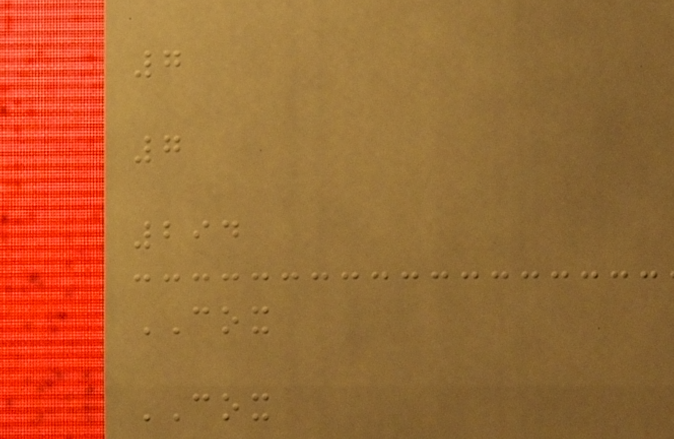7
7
294
COX
COX
